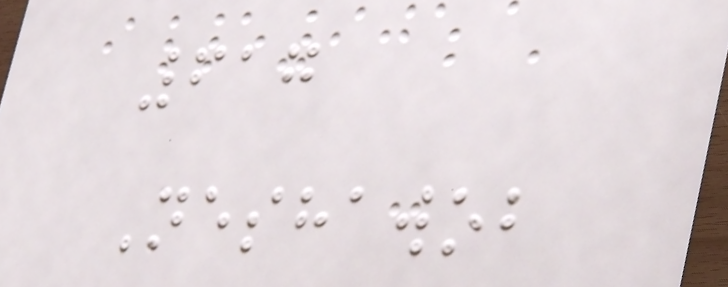617
Neshawob
